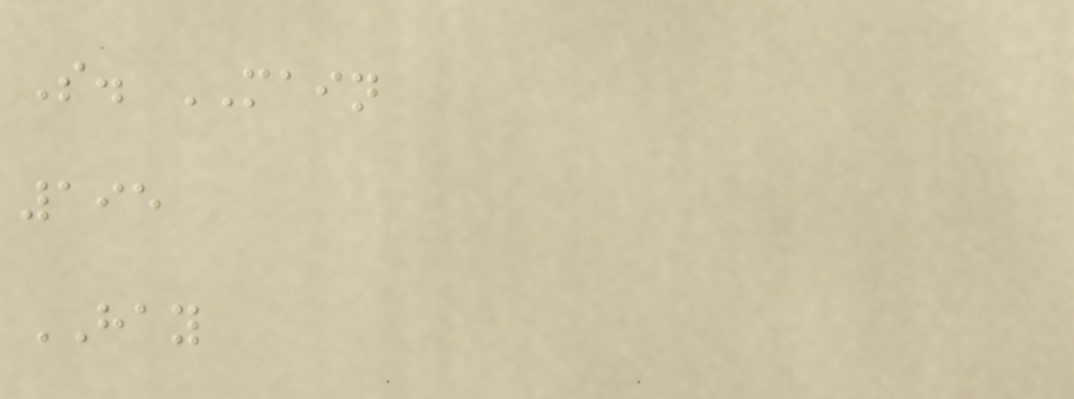S. MAIN
195
HAY
